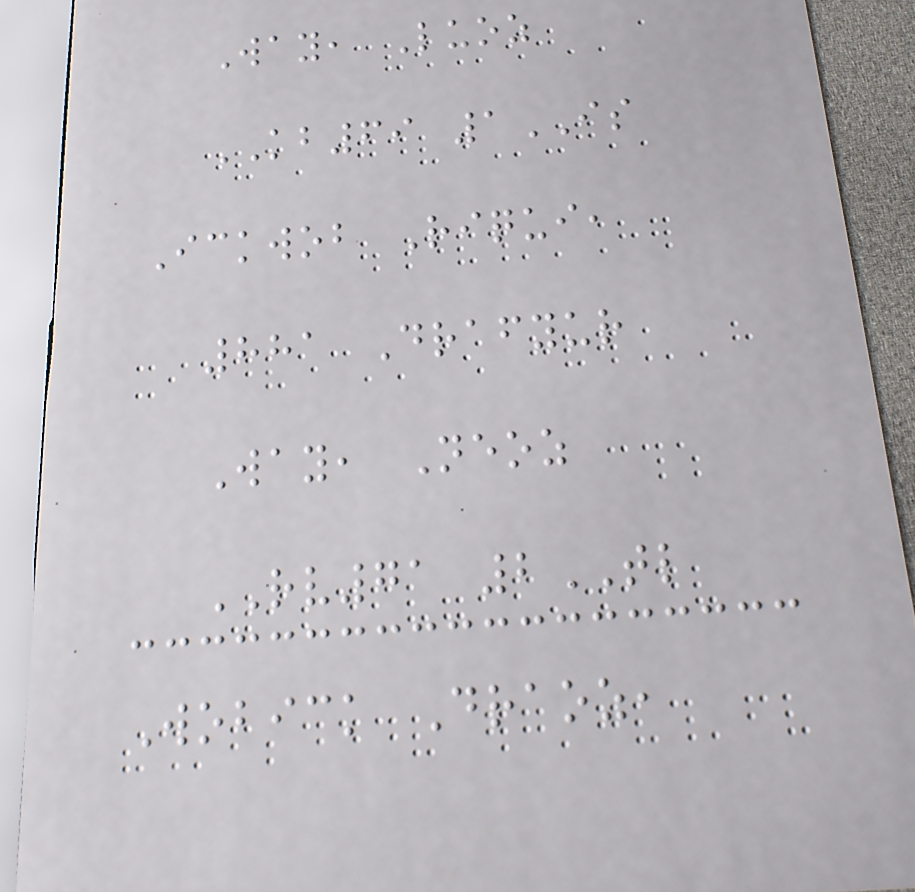Way, Luoz
KB69 1IS
Ickwob Riqui,
881 Drafyur
Way, Neoz
RV71 2TL
Wobick Draoz,
